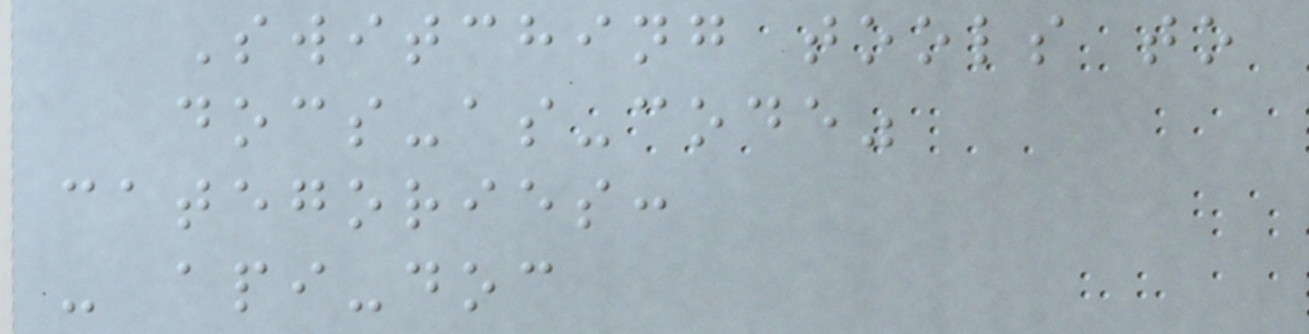Switching tools to
docs-as-code"
categories:
- api-doc
